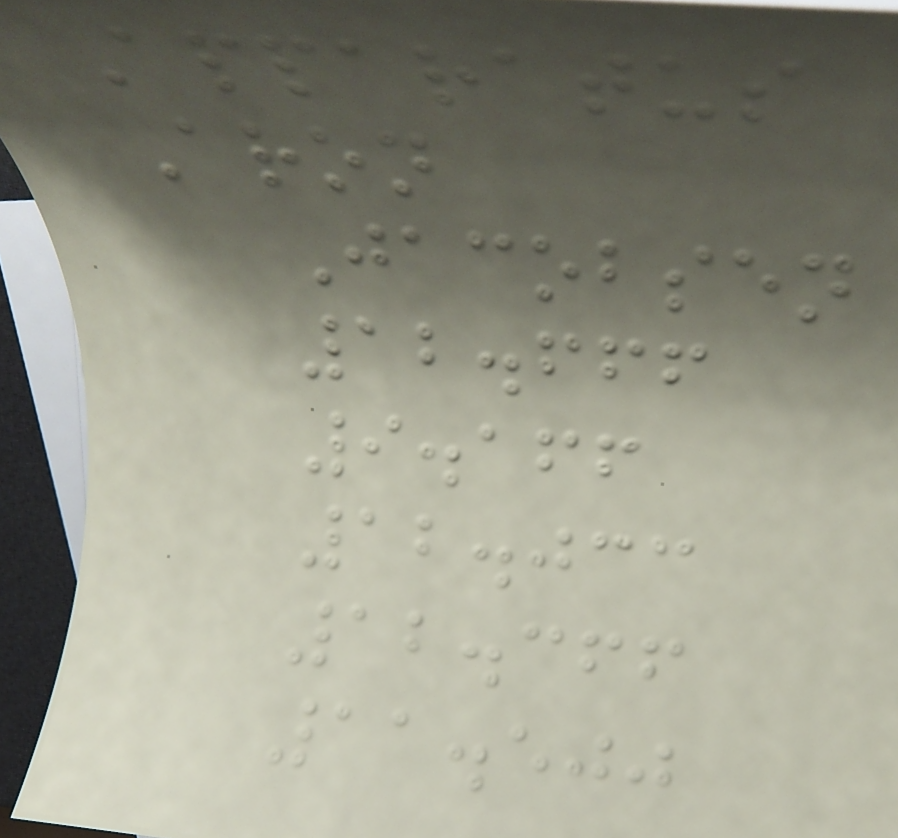Apparatus
Aron
Jacobsen
12.666
9.166
12.033
12.366
11.500
